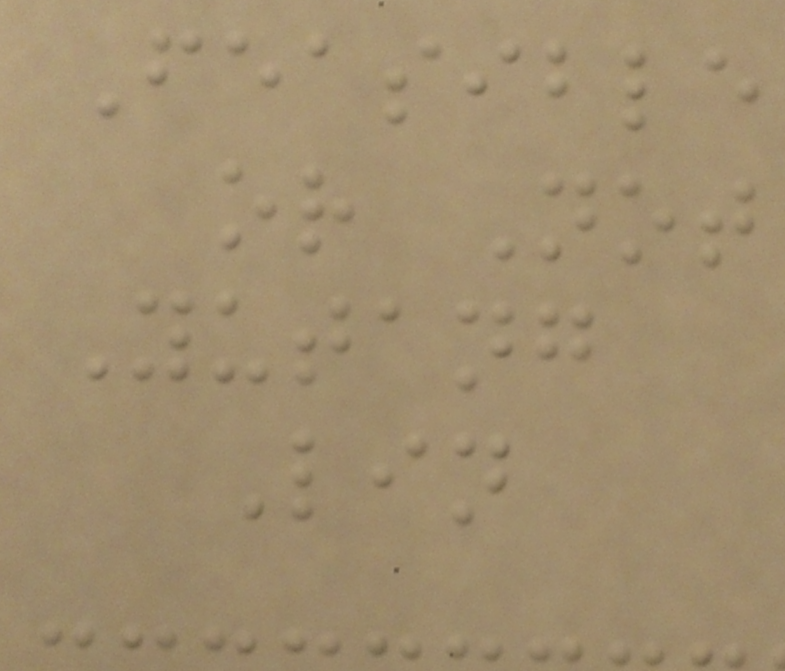Feasible
or Not
Yutang
Lin
